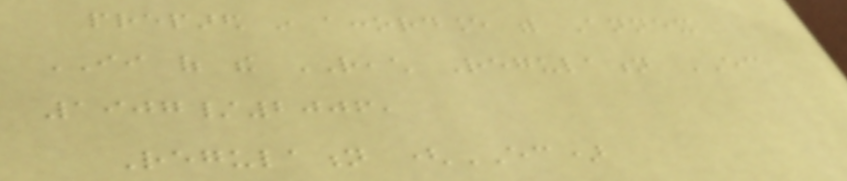prepared in accordance with Annex
II of the REACH Regulation EC
1907/2006,
Regulation (EC)
